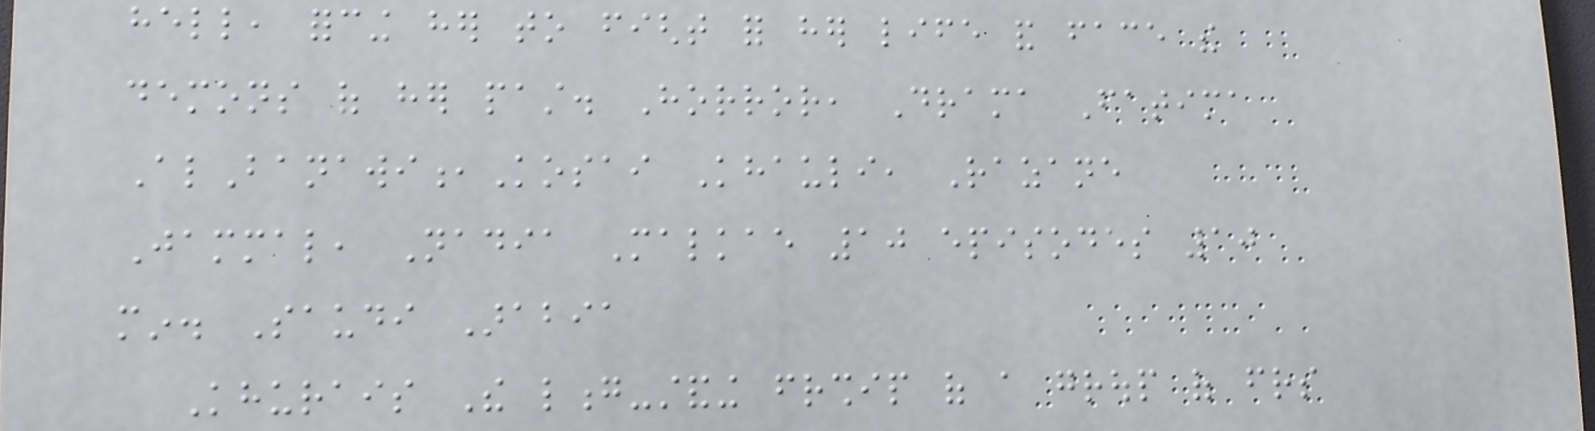hell, forcing her to fight for her life and face the
demons of her past. Horror, Drama Fatima
AlBanawi,Kosai Khauli, Razane
Jammal, Nadia Malkae 10 episodes 10
min. Saudi Arabia
Khurais The long-standing friendship of a group of friends
